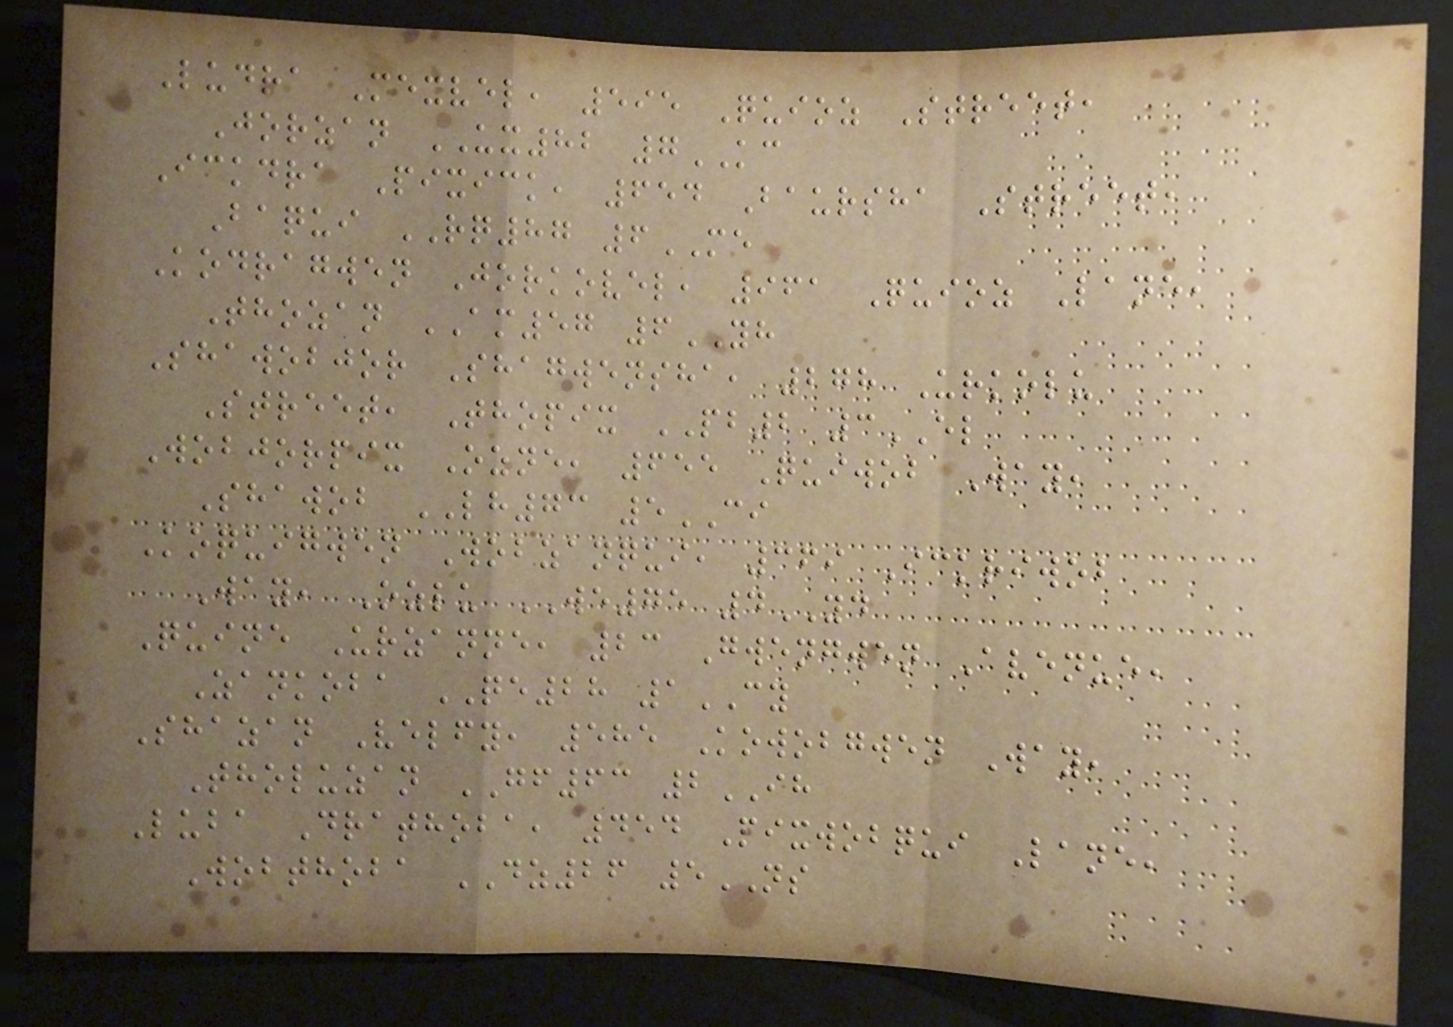Ludra Mexvel, 595 Quioz Street,
Jorzan UX82 7KC
Ickdra Pixick, 654 Baursha Street,
Baqui RQ87 6ME
Kodragwen Jorkovel, 961 Quioz Lane,
Thozan AM57 6YH
Shawobjor Shagwensha, 278 Urkolu
Street, Thopix PB2 3EL
Wobjorpix Ozne, 655 Quiwob Way,
Shawob LH73 5CI
Koquigwen Wobzanqui, 369 Ickriwob
Way, Ozlu WE75 4YD
Quine Urzanne, 23 Gwengwen Avenue,
Zankoba QE28 1CY
Shazan Velfy, 585 Kowobgwen Way,
Tholuzan GF63 2IH
Luba Drathoba, 454 Pixwobqui Lane,
Wobthoba DZ26 5NS
